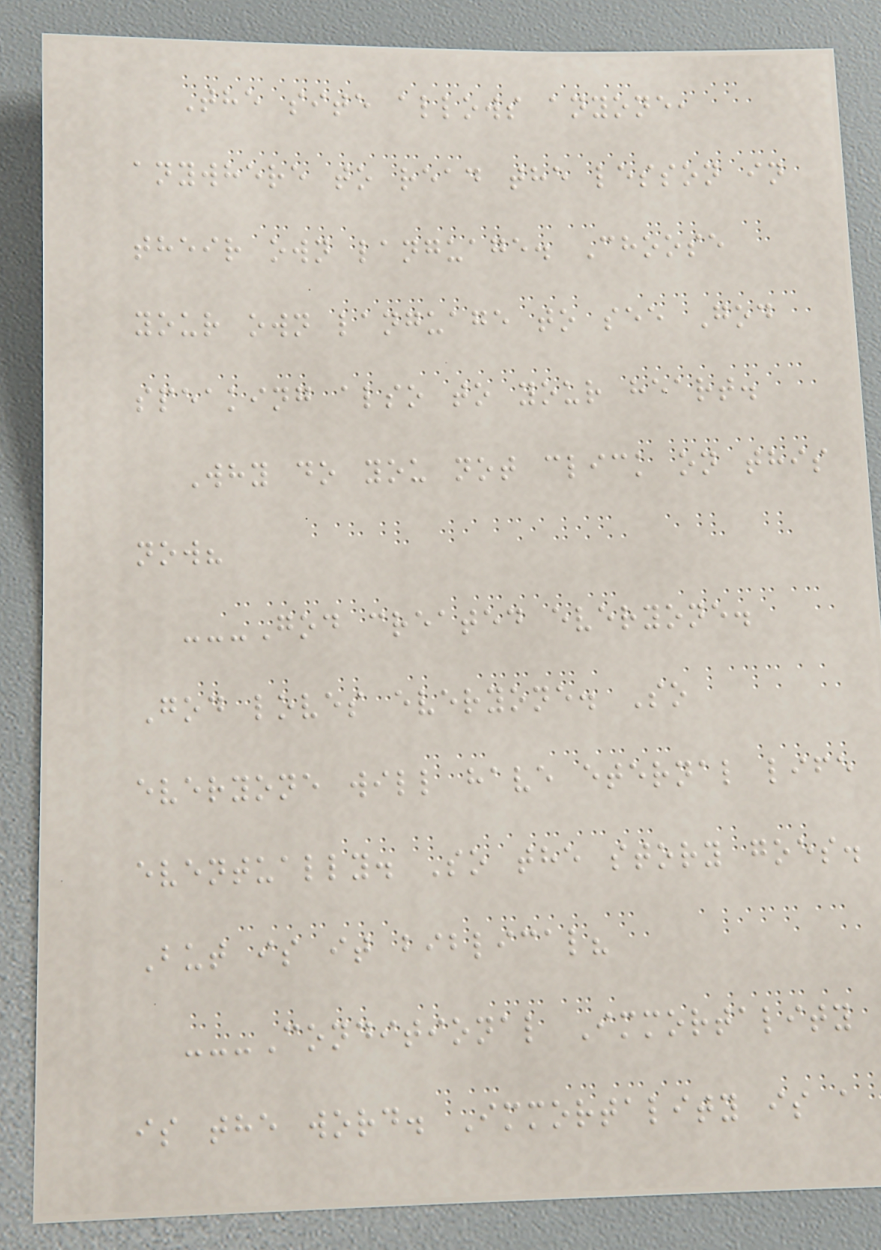The site allows anyone,
anywhere to read the lesson in
their own language. Choose
your own language to see God
speaking also to your heart.
Why do you not click on this
now?
---God created everyone.
God loves everyone. So
everyone will have eternal life
eventually. So the story goes.
But is it biblical?
---Conditional Immortality
is the word. Immortality is a
